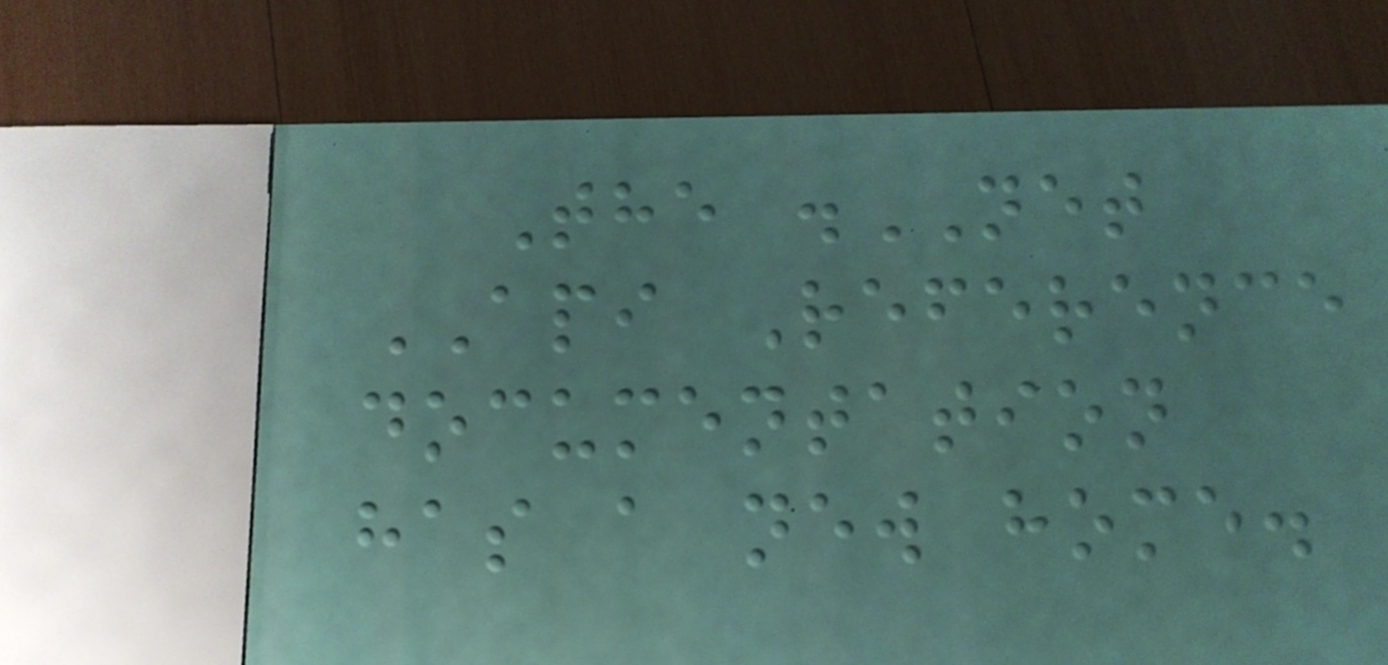The .NET
API Reference
documentation
has a new home.
